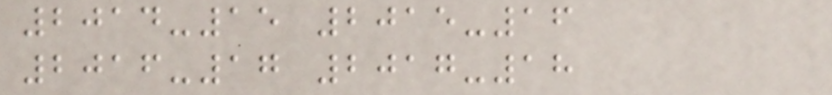2014-15 2015-16
2016-17 2017-18
